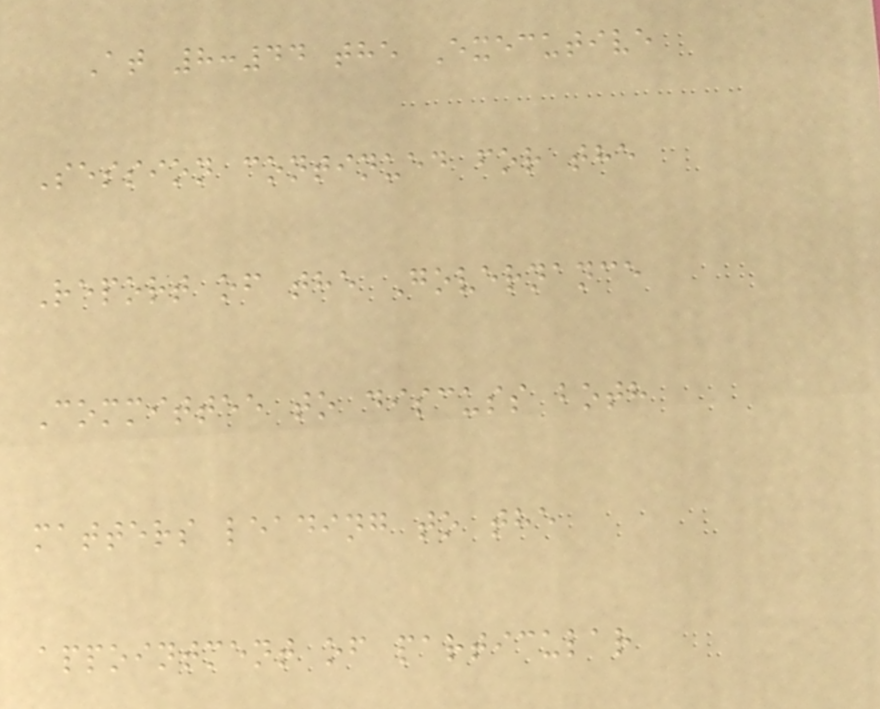At 8:44 the Executive
Session continued for the
Report of the Governance
Committee to discuss both
matters leading to the
appointment of particular
